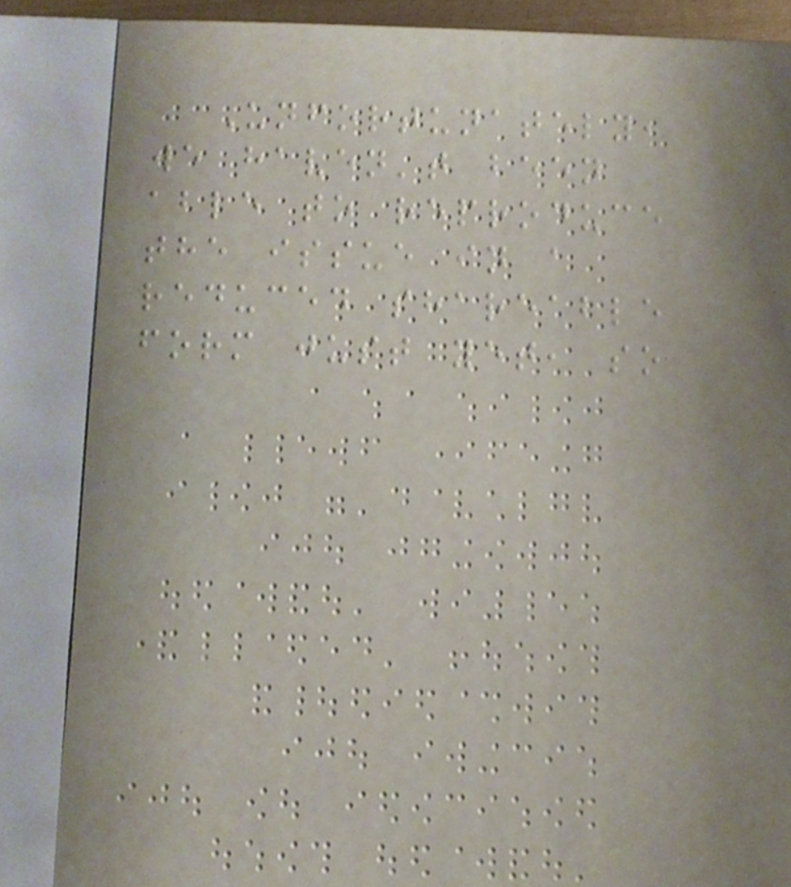Unfortunately,
we haven't been
able to reproduce
the issue in a
reduced shareable
form just yet, so
